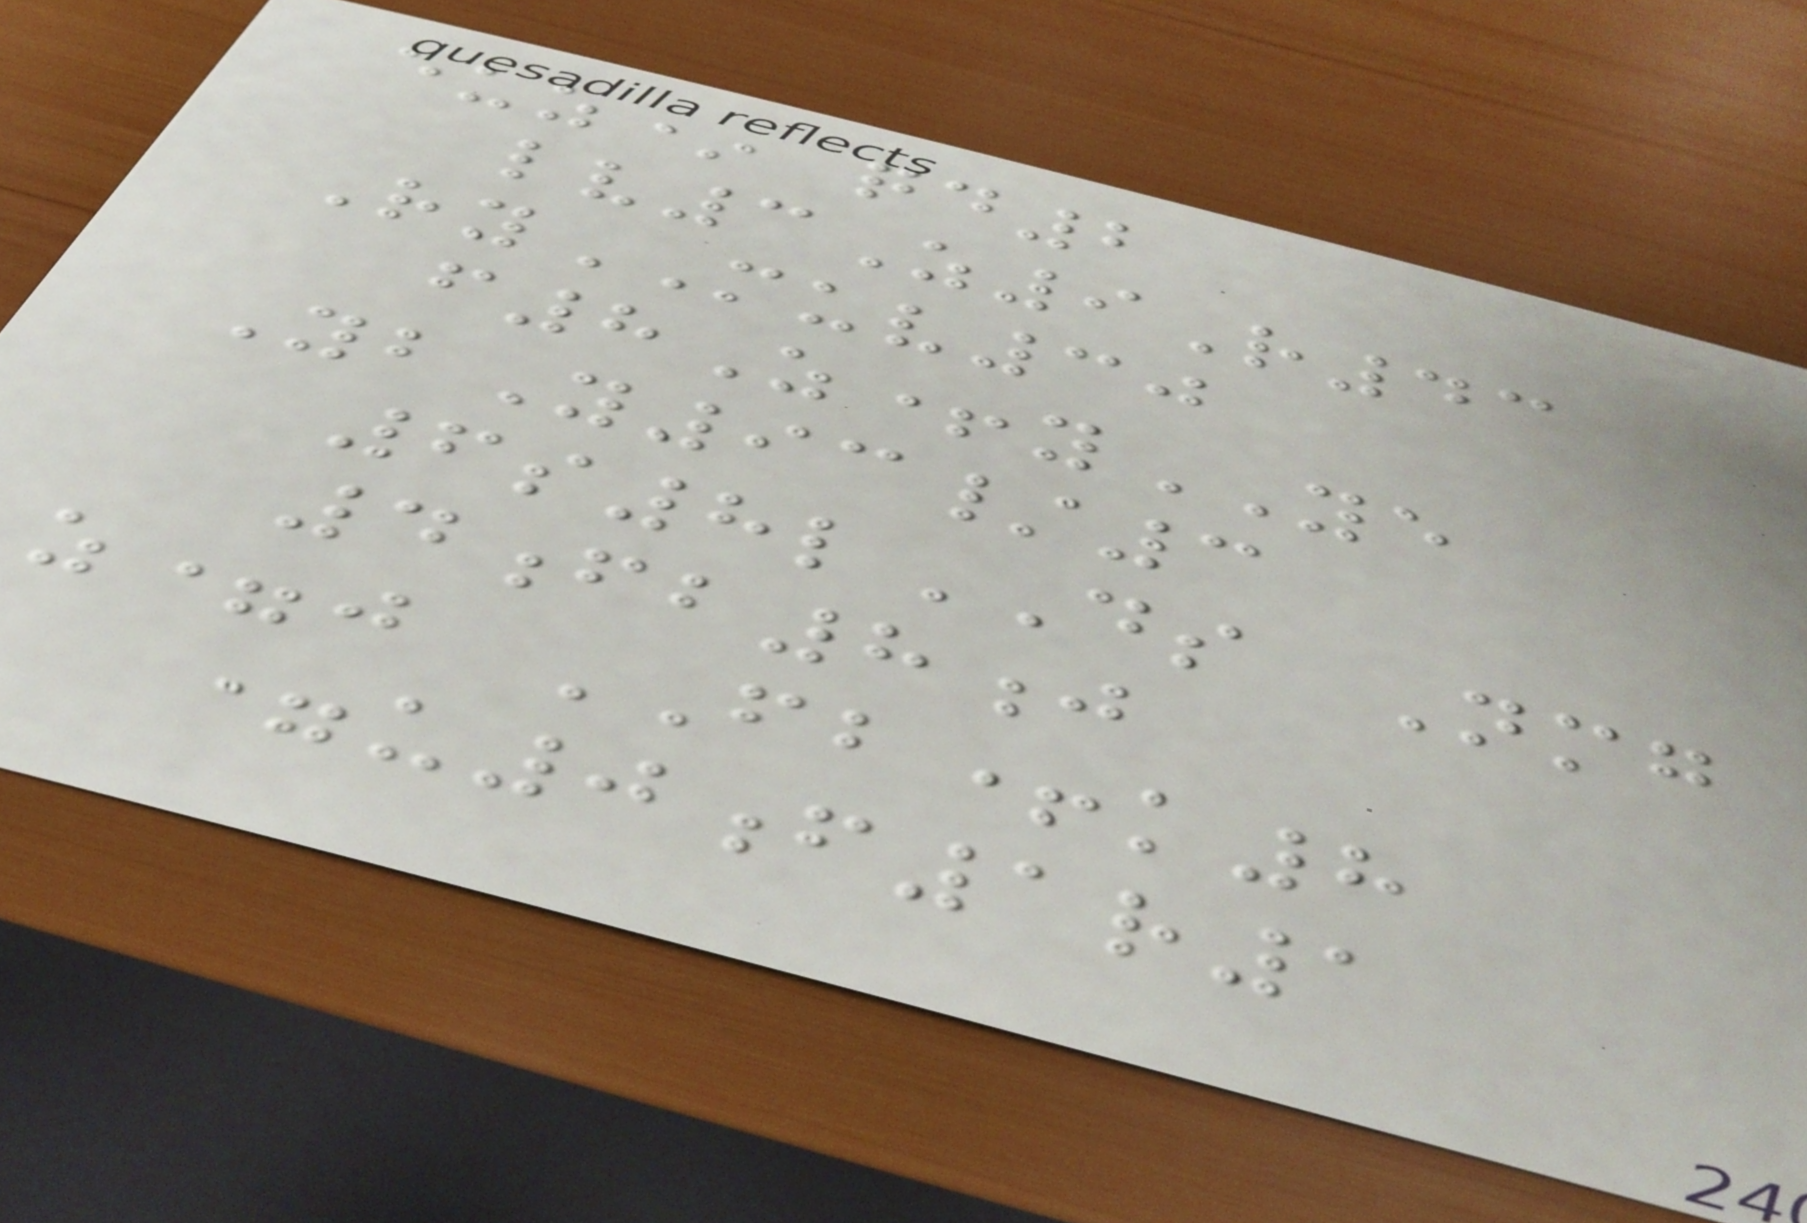euz* qd2
lv3Z9R43
RyMUV30
f8Z+yYE
YbY93/3
6s8lDS Nmg
4fb8j
z=j FB+k8
=u0f1r1
